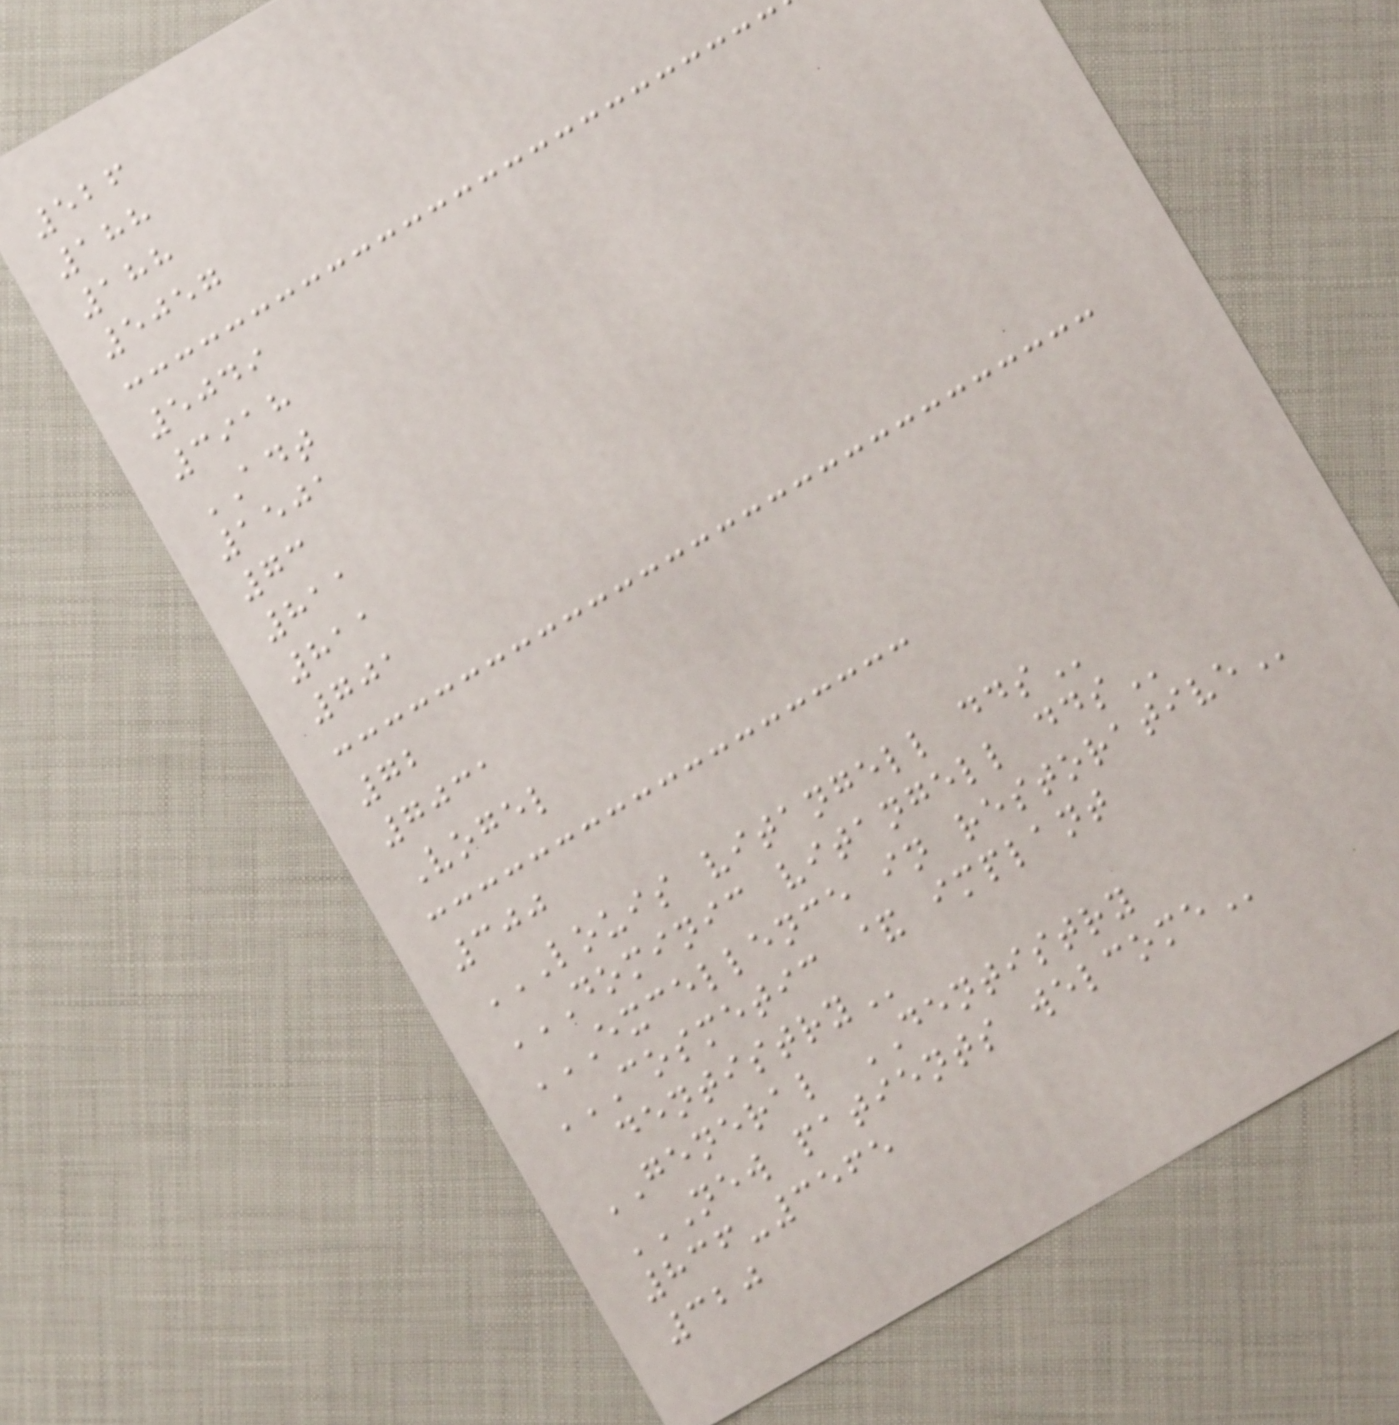526
188
188
5057
5049
3918
ADT
1501
73
811
811
701
72
7031
Vogel
300
LOUIS VITANGELL DDS
DOMINIC VITANGELL DDS
EXCELLENCE IN RESTORATIVE
COSMETIC & IMPLANT
DENTISTRY
GENERAL DENTISTRY
NEW PATIENTS WELCOME
836-3565
320
